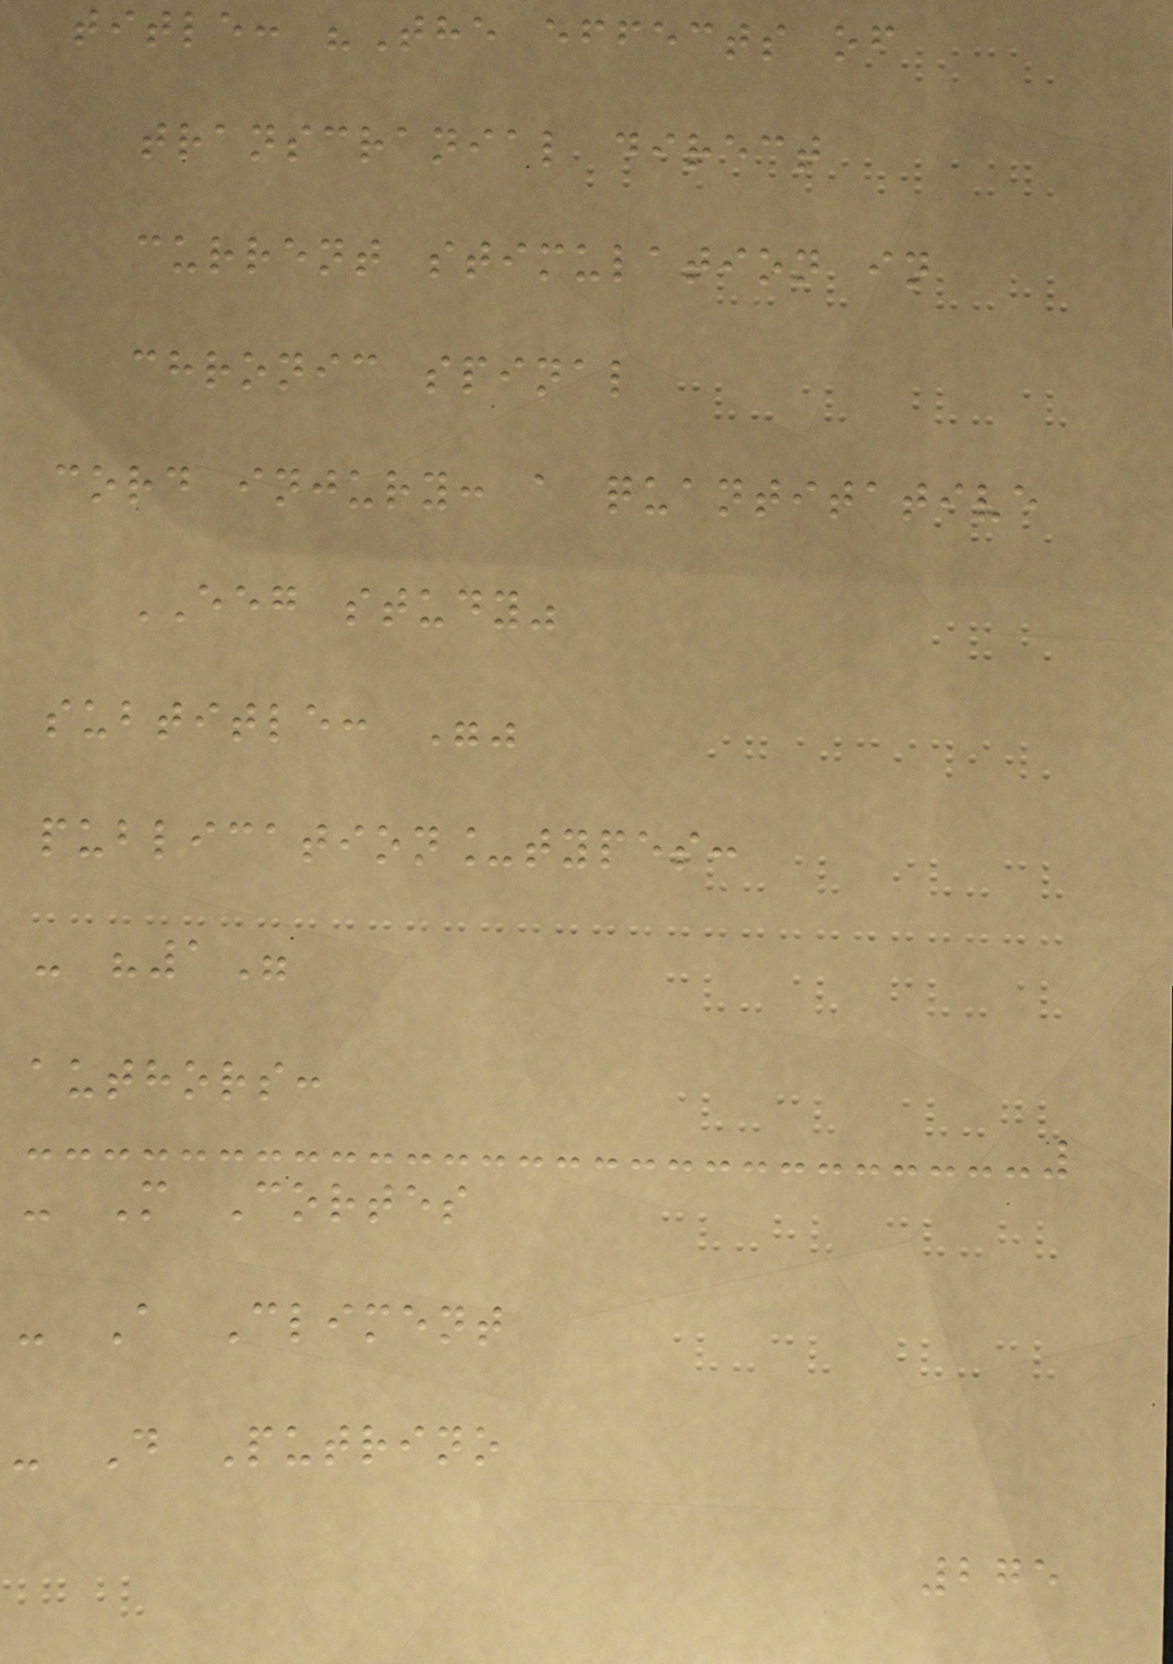title: "The effects of
transcranial direct
current stimulation in
chronic spinal
cord injury: a quantitative
EEG study"
subtitle: ""
publication_types:
- "1"
authors:
- M Cortes
- A Climent
- D Putrino
275
